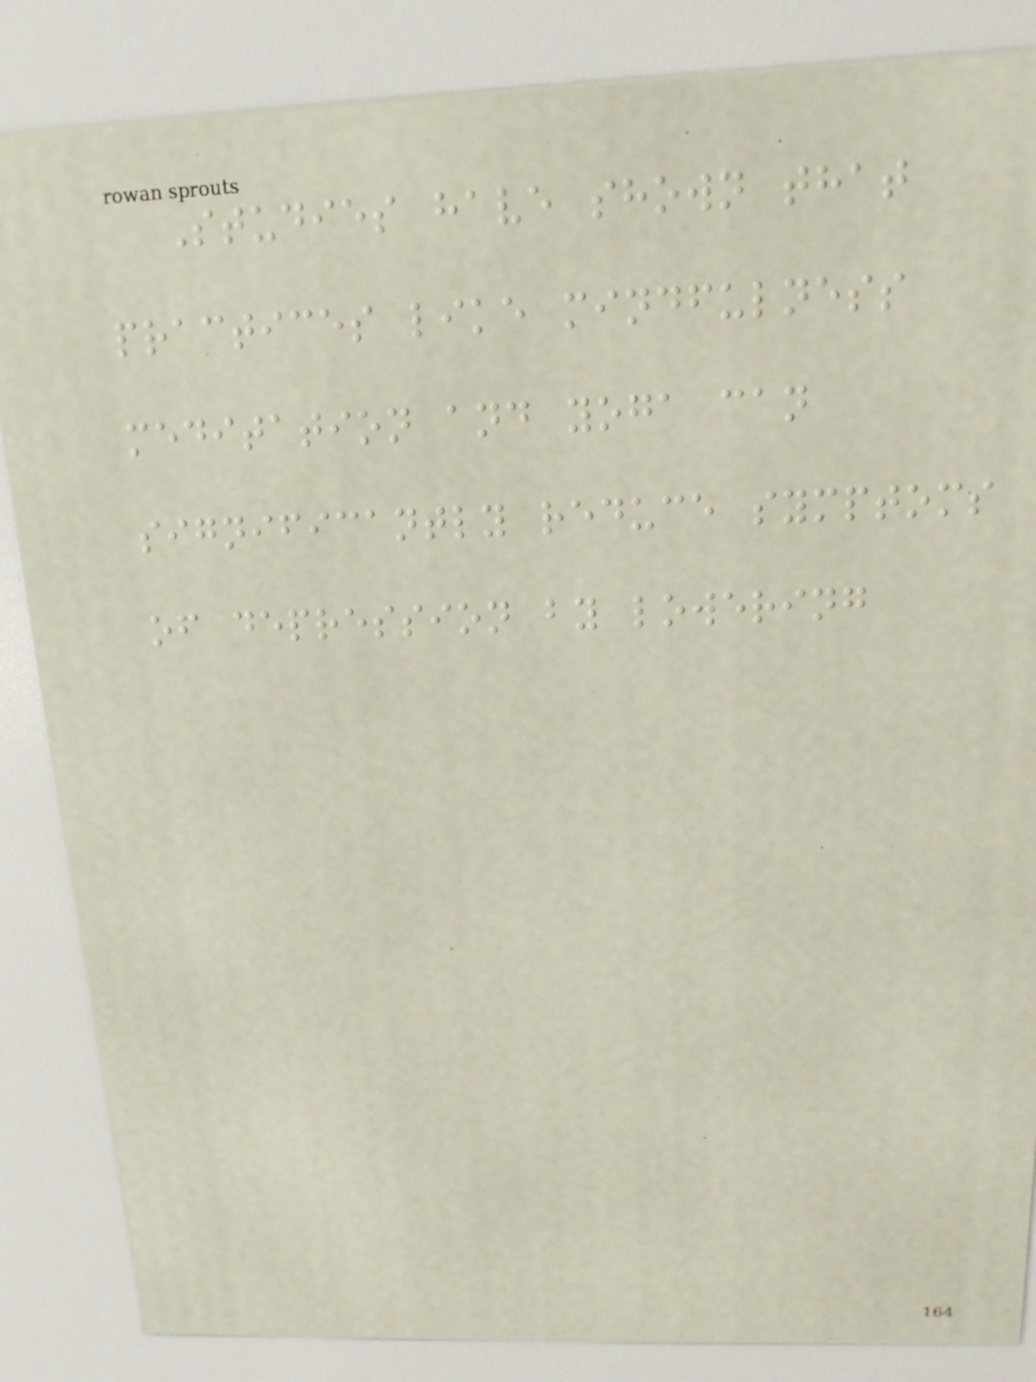Studies have shown that
practices like mindfulness
meditation and yoga can
significantly reduce symptoms
of depression by lowering
